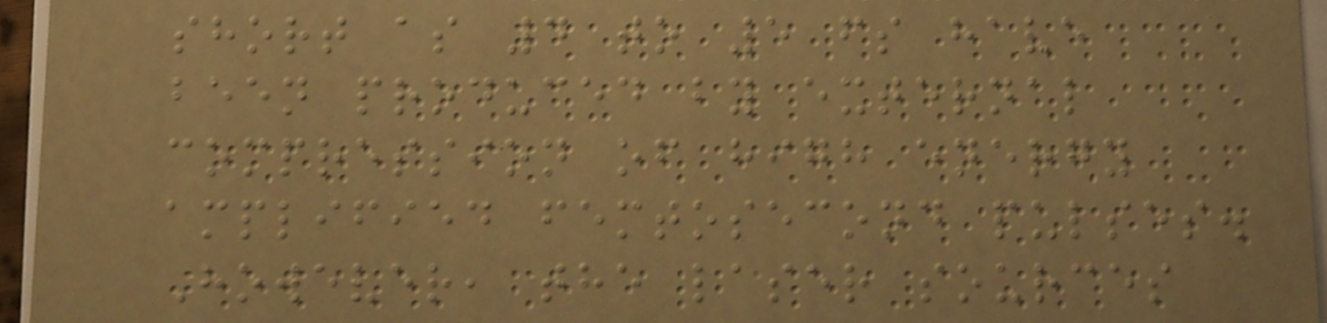short as 4 to 5 fs have
been produced by external
compression of high energy
amplified femtosecond pulses.
However, the laser sources
